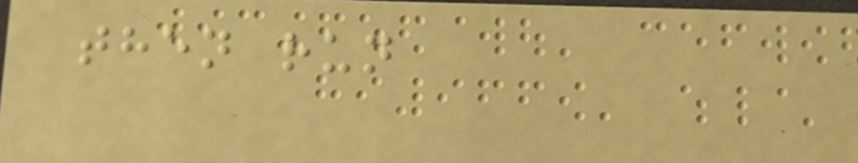then run
